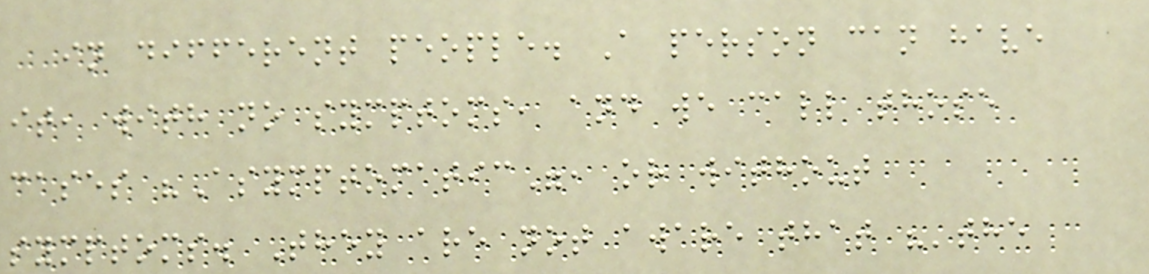in different people. A person can have
it, with no symptoms, and we call those
cases "Asymptomatic", or without
symptoms. They are not aware that "'the
